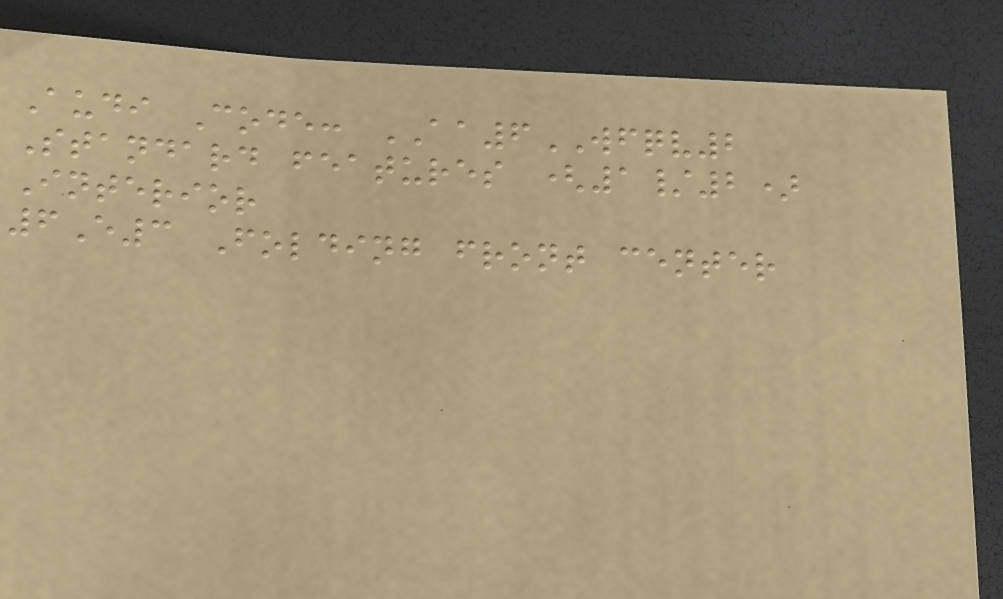Audi Code: AA6WFQV2
Standard features (1/2)
Interior
6E3 Folding front center
